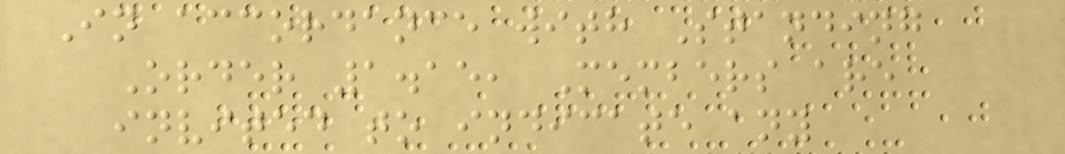In accordance with Standing
Order 1.15, Members are
invited to indicate any
